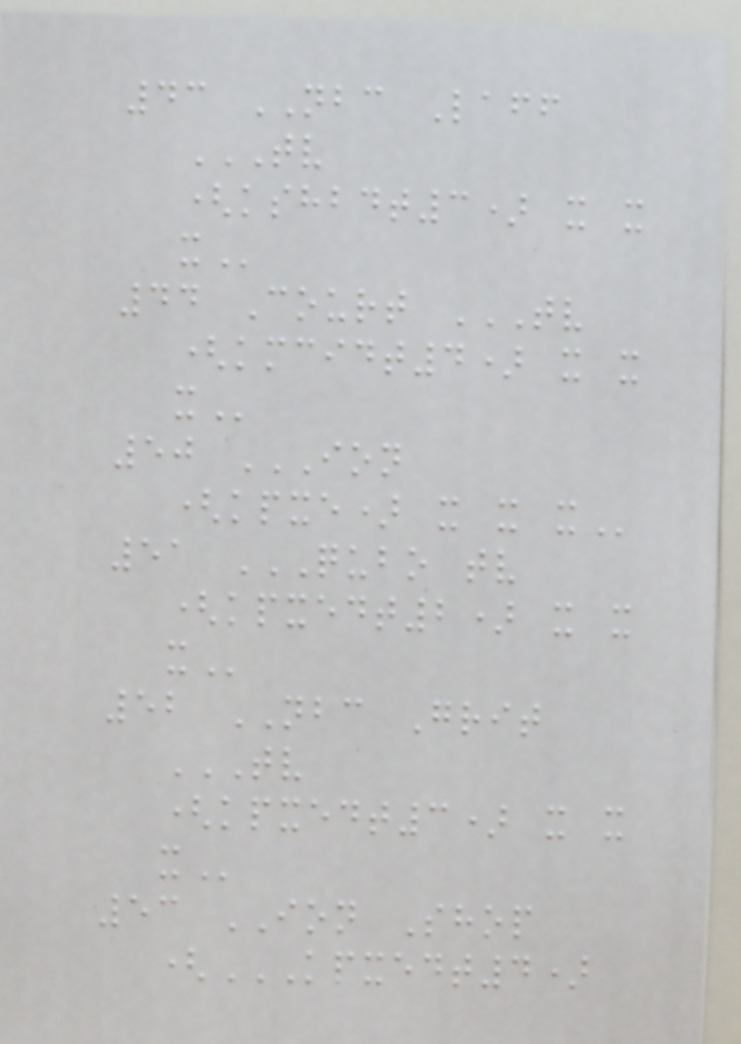43 NBC Laff
TV
(KSHBDT3) X X
X
44 Court TV
(KMCIDT4) X X
X
50 ION
(KPXE) X X X
51 QUBO TV
(KPXEDT2) X X
X
52 NBC Grit
TV
(KPXEDT3) X X
X
53 ION Shop
(KPXEDT4)
